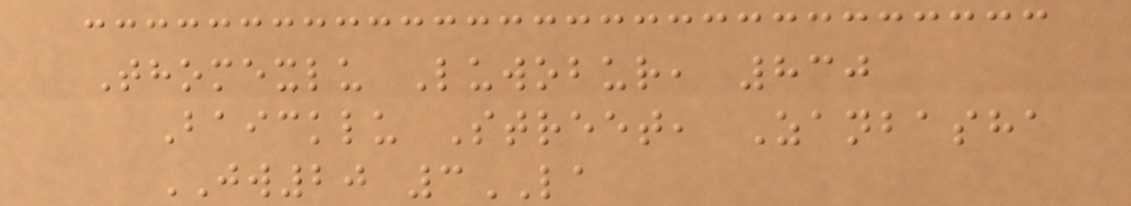Thomexlu Luwobur, 830
Baicklu Street, Zanbasha
JW20 3LA
